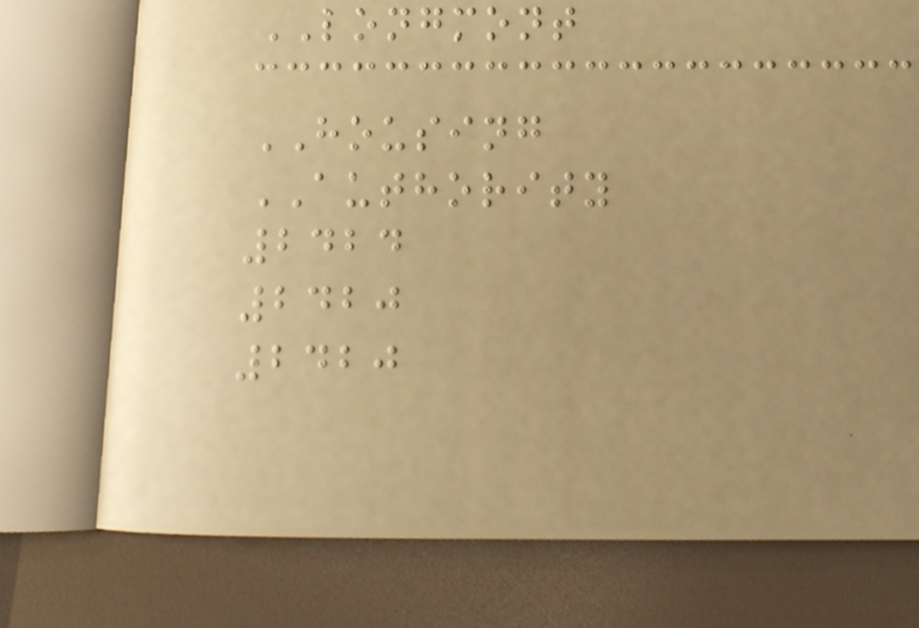LONGMONT
HOUSING
AUTHORITY
2424
2420
2420
